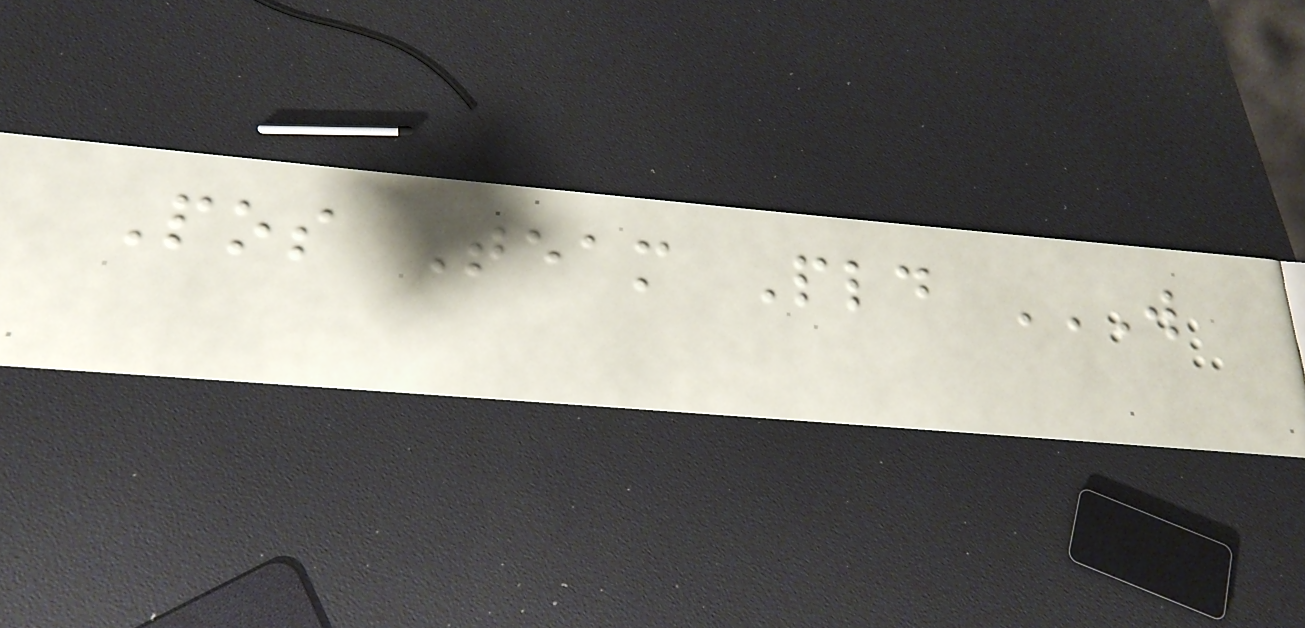Pos Team Pld W
